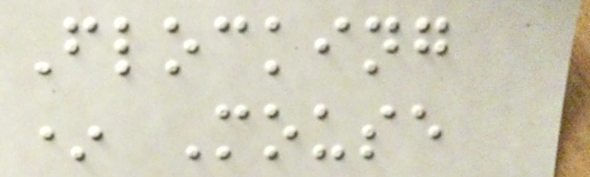Flocking
* Mouse
